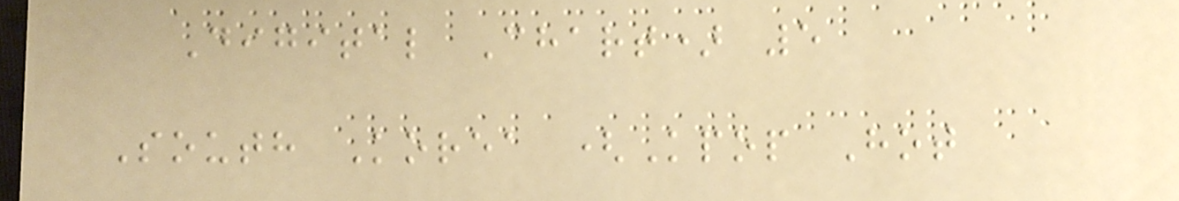Digital Chart) 5
South Korea (Kpop Hot
